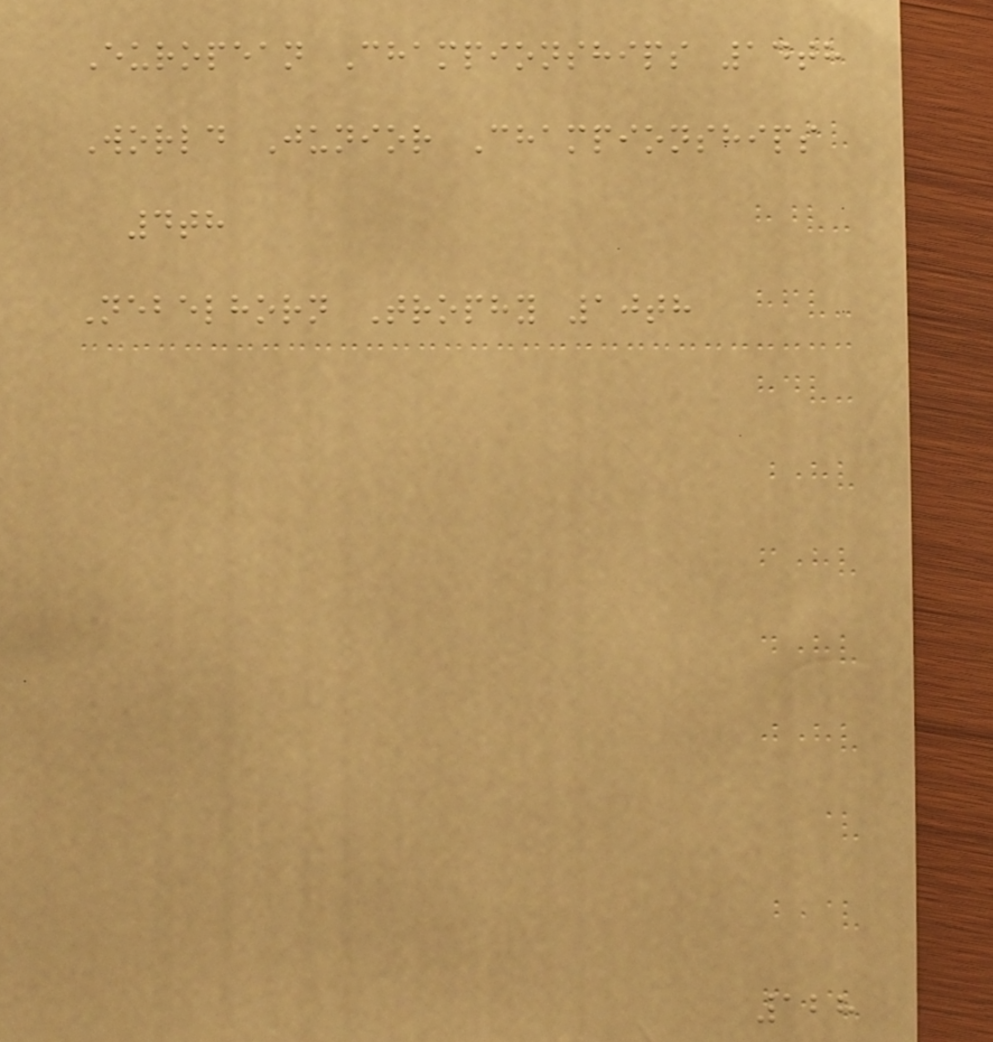European Championships 14th
World Junior Championships
4th
Nebelhorn Trophy 10th
128
